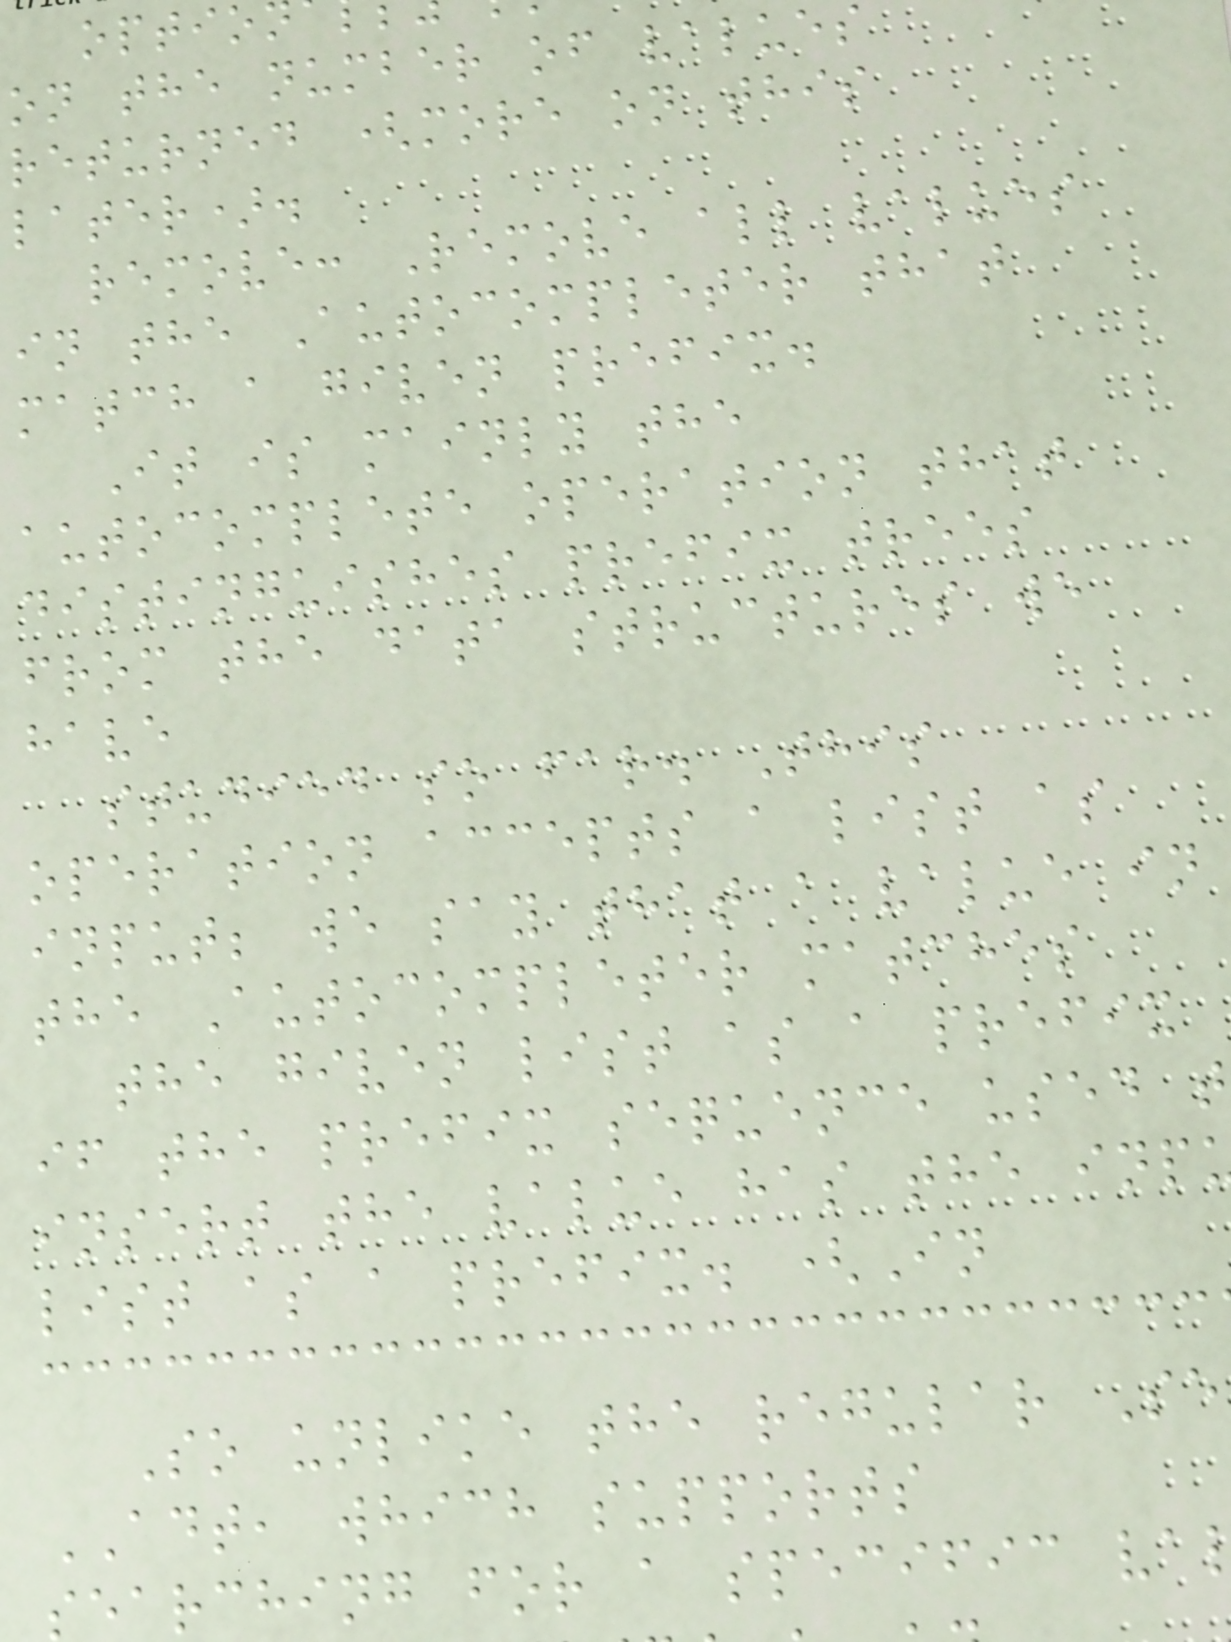on the number of values
returned (more on this
later).
remove: Remove all values
in the Autocompleter that
match a given prefix.
It is mainly the
autocomplete operation that
distinguishes prefix trees
from the data structures we
have
studied so far. This
operation accepts a list as
input; we say that a value in
the Autocompleter matches
the given list as a prefix
if the prefix sequence used t
insert the value has the inp
list as a prefix. (In
So unlike the regular Se
ADT, which supports
searching for a specific va
